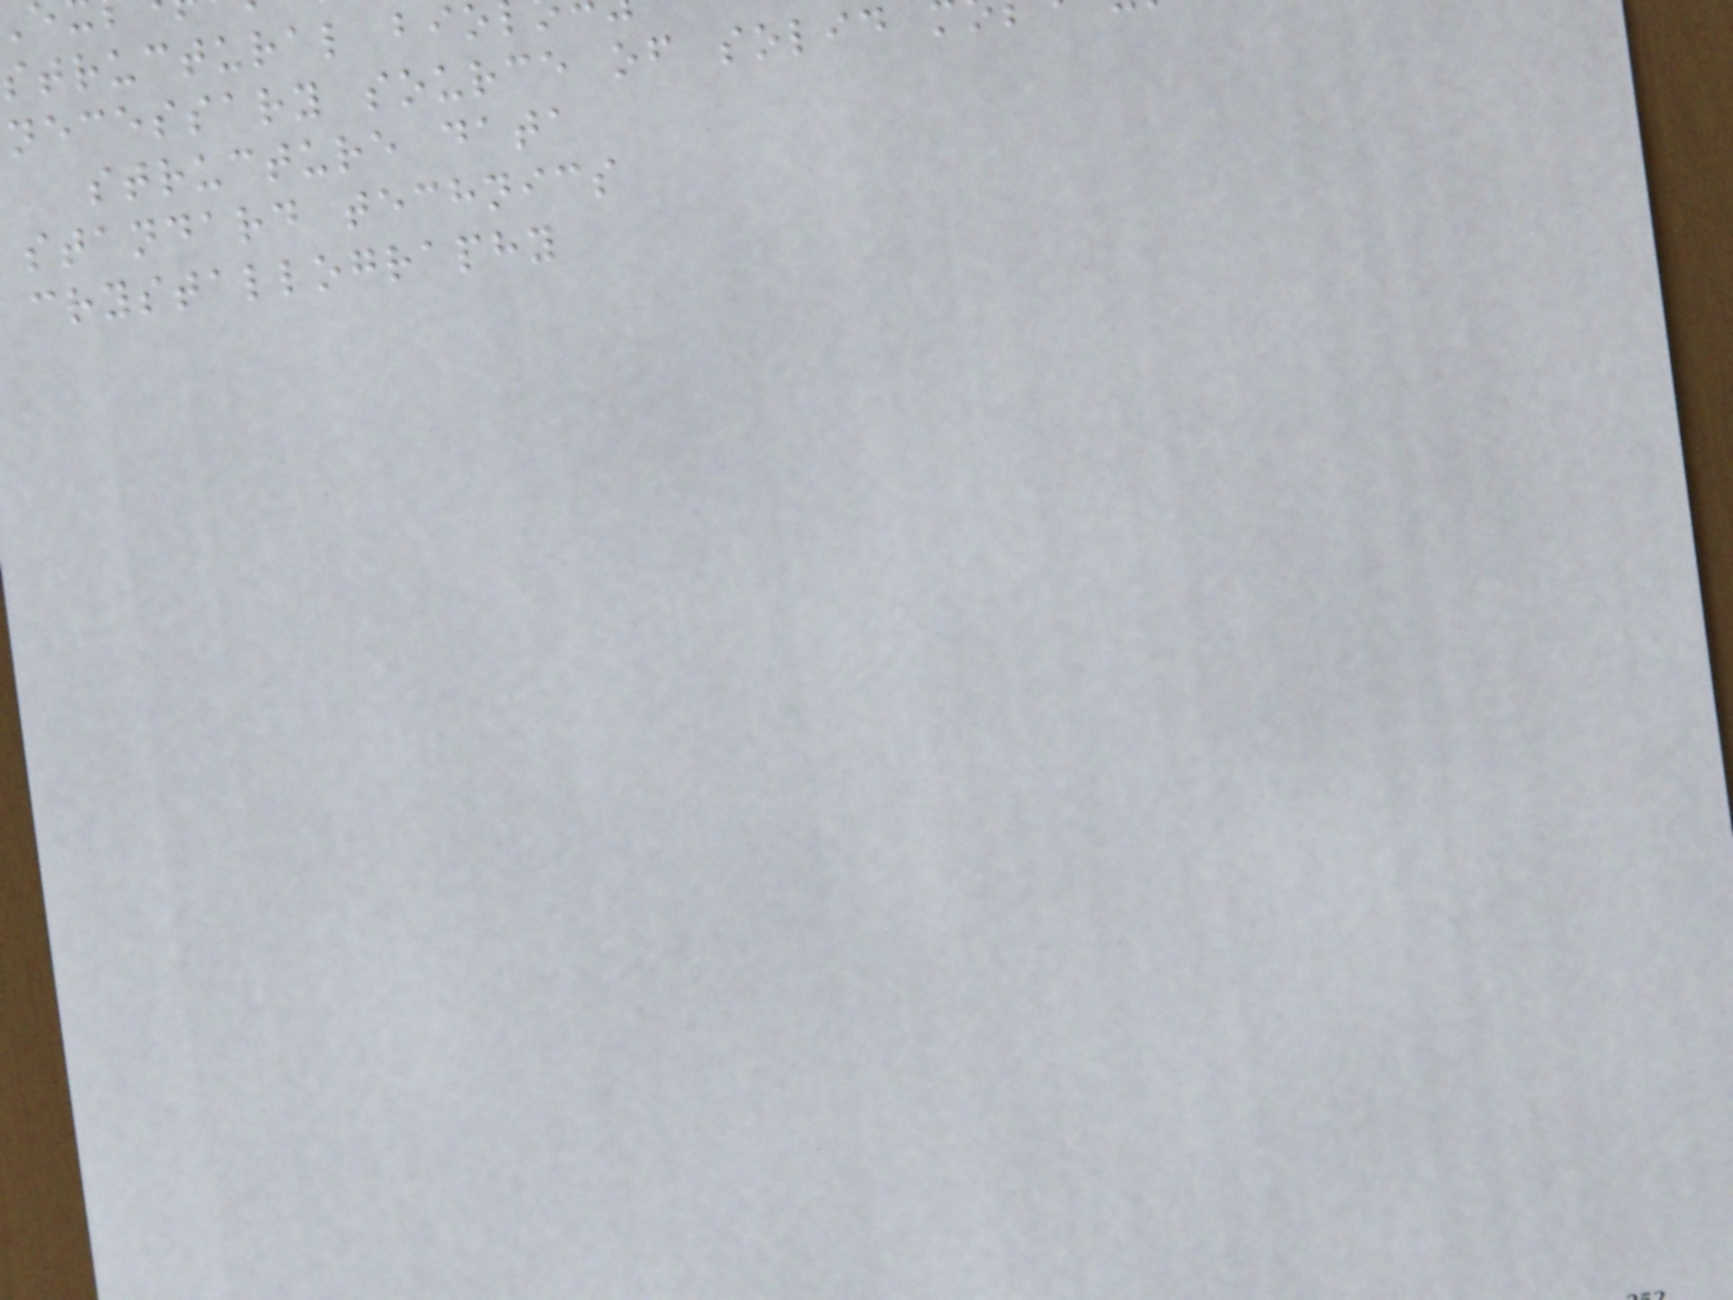structural bio
necessary source of solid
structure data
standard technics
crystallography
